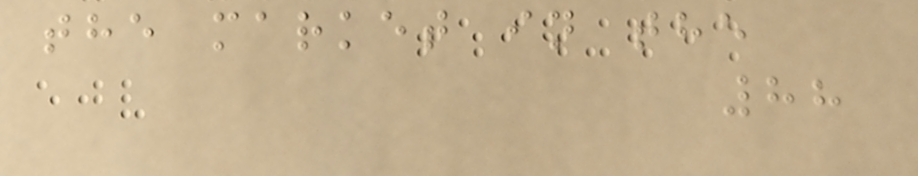the market in the
88
